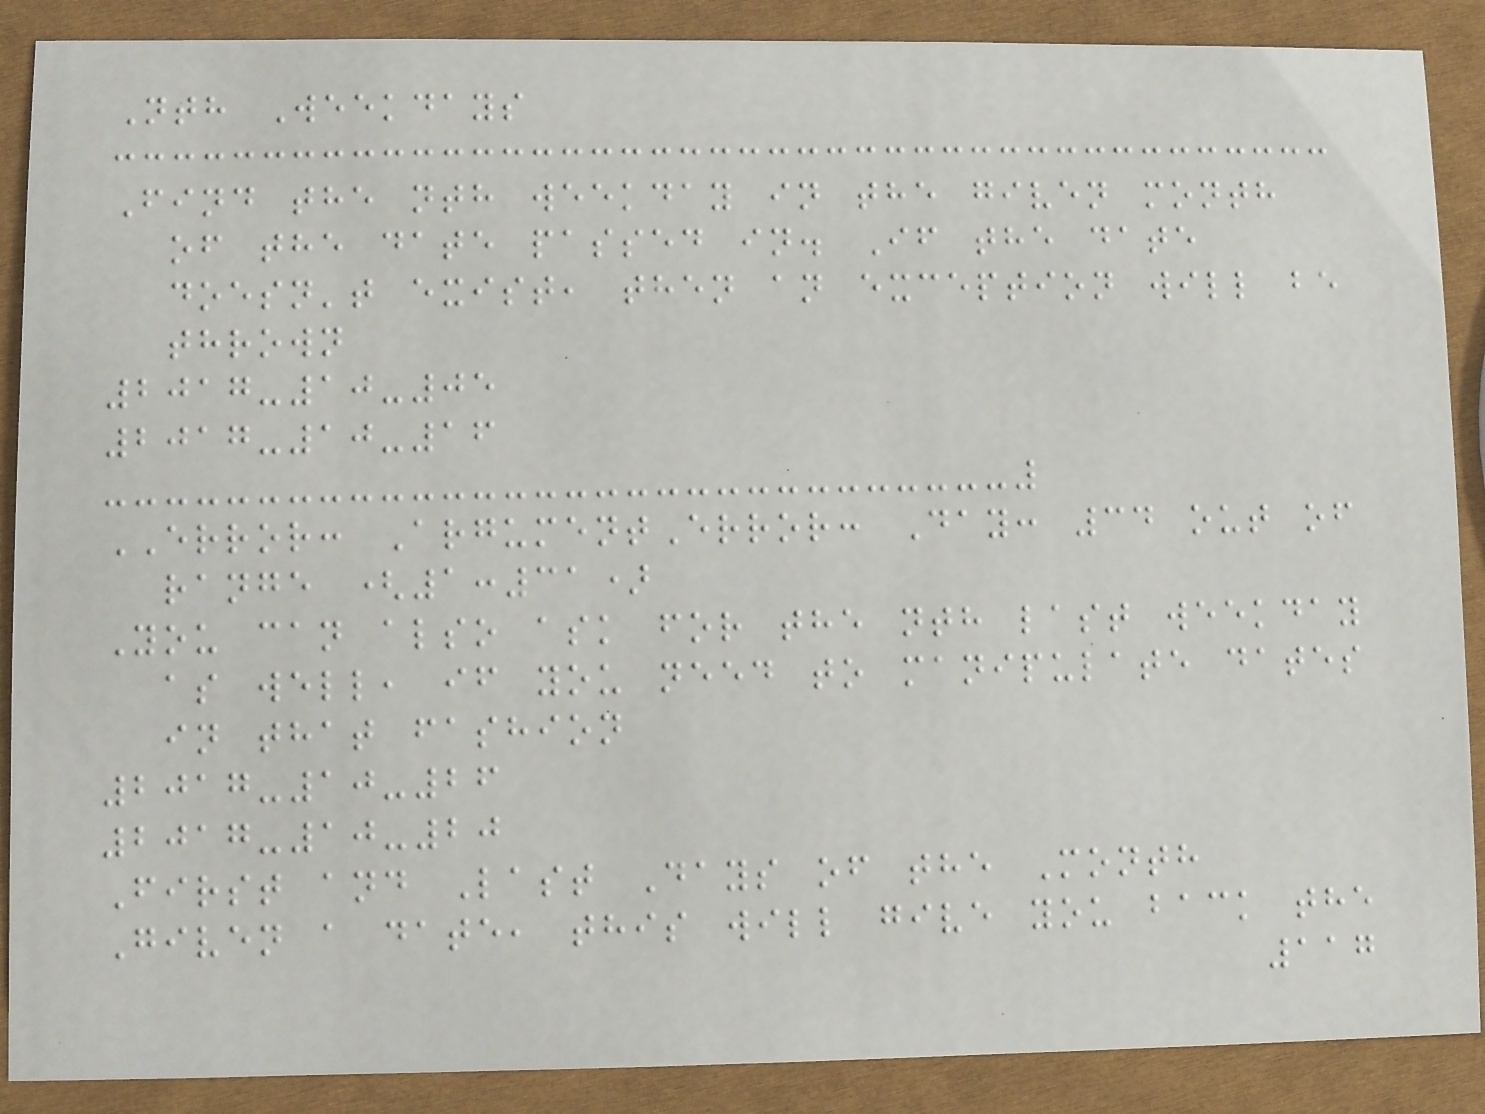Nth Weekdays
Find the nth weekday in the given month
of the date passed in. If the date
doesn't exist, then an exception will be
thrown
2017-10-05
2017-10-16
ERROR: ArgumentError: Day: 34 out of
range (1:31)
You can also ask for the nth last weekday
as well, if you need to manipulate dates
in that fashion
2017-10-26
2017-10-20
First and Last Days of the Month
Given a date, this will give you back the
117
